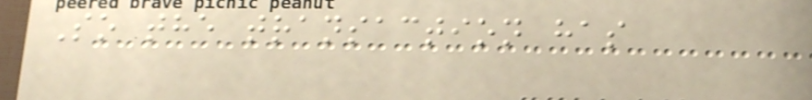So the transaction has
